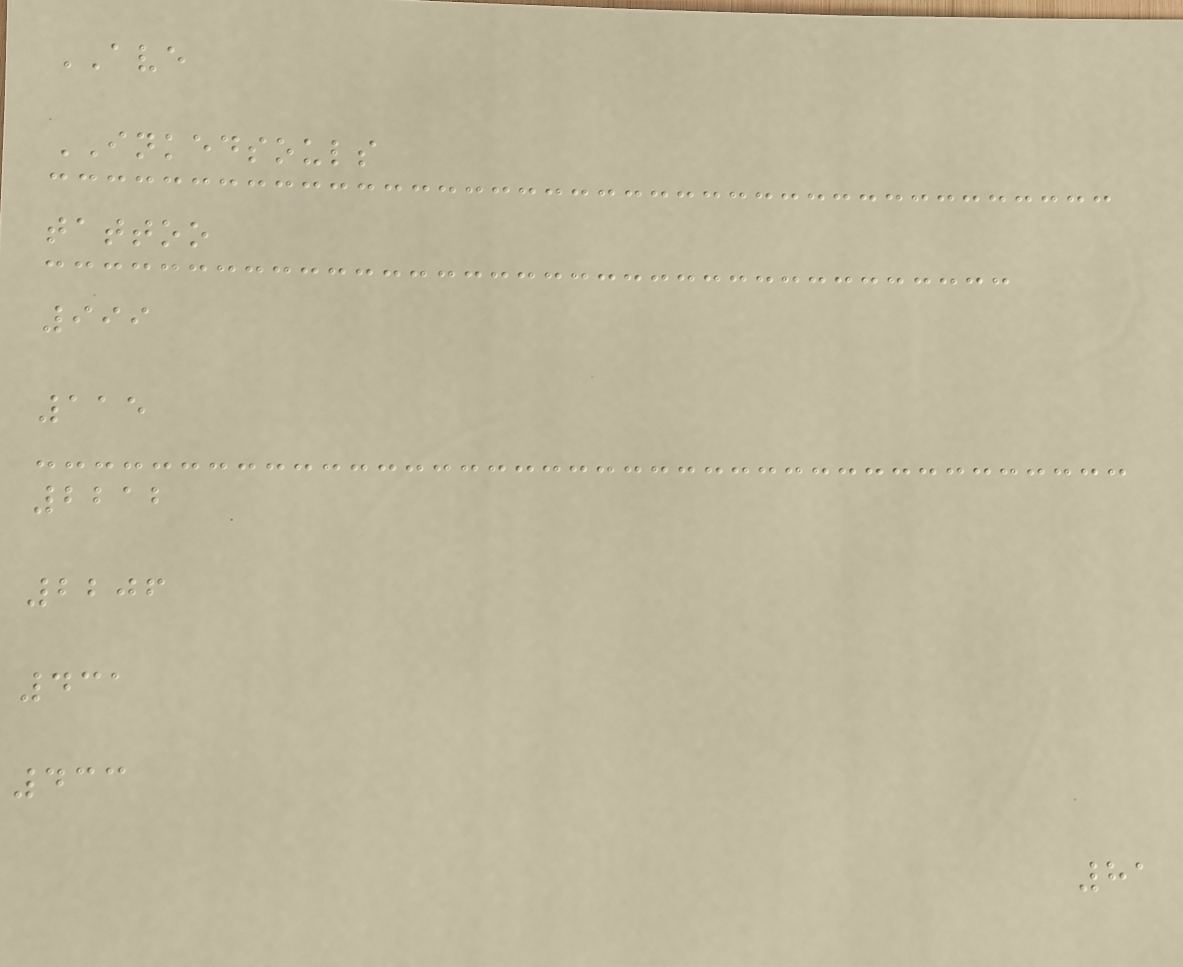AVE
INKEDSOULS
tattoo
999
115
2212
2206
431
433
81
